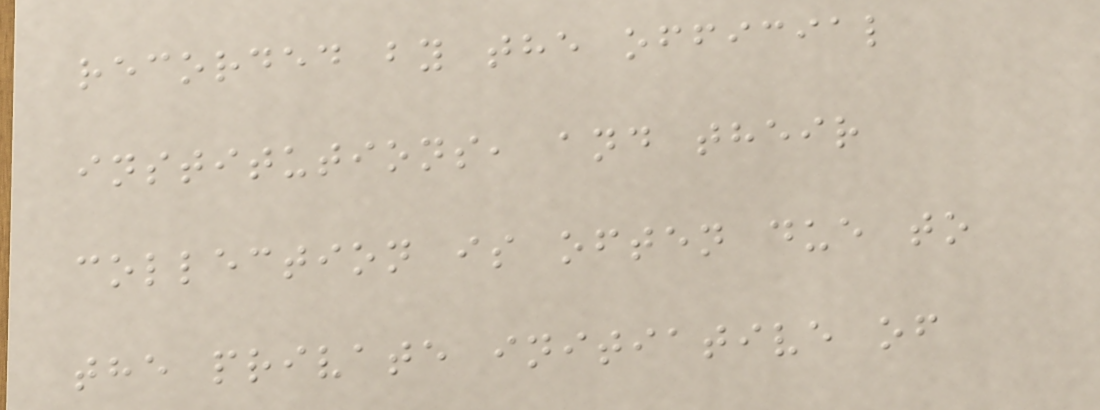recorded by the official
institutions, and their
collection is often due to
the private initiative of
